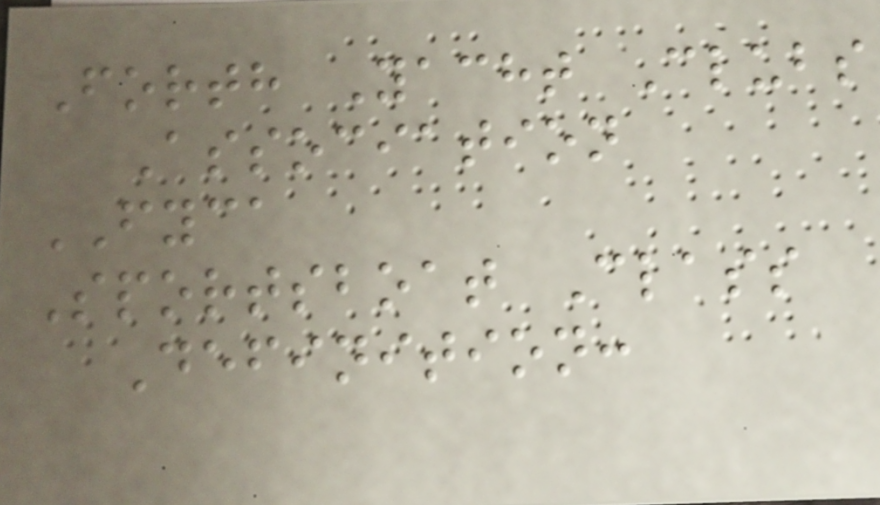Forth Yacht Clubs
Association
FYCA
Sportsboat Class
Definition:
